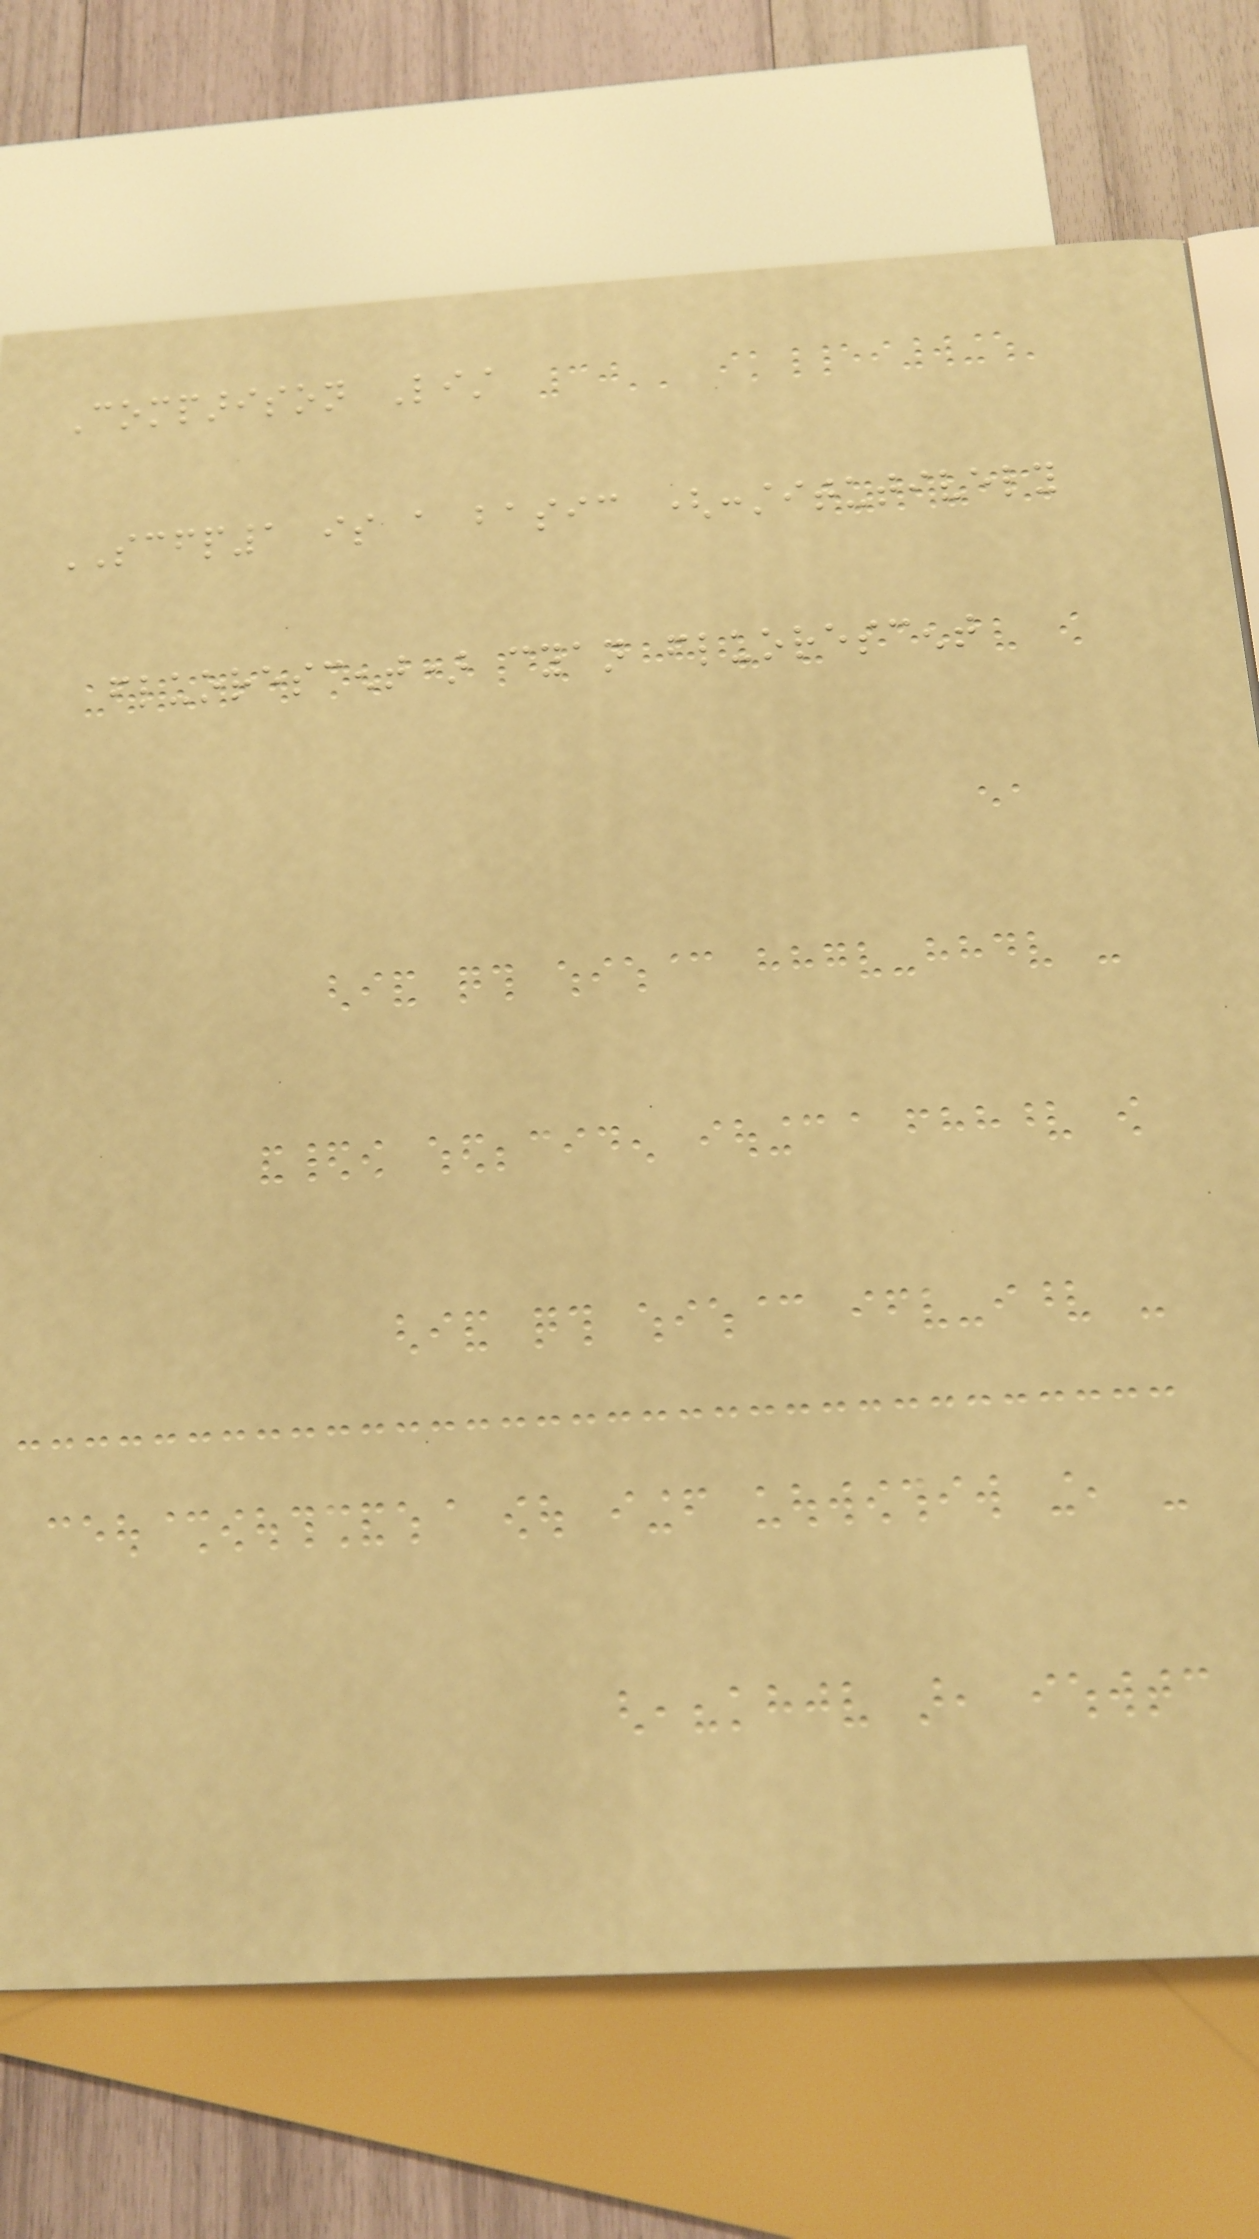Comparison List
SCFP1 is a basic (constitutively
fluorescent) cyan fluorescent
